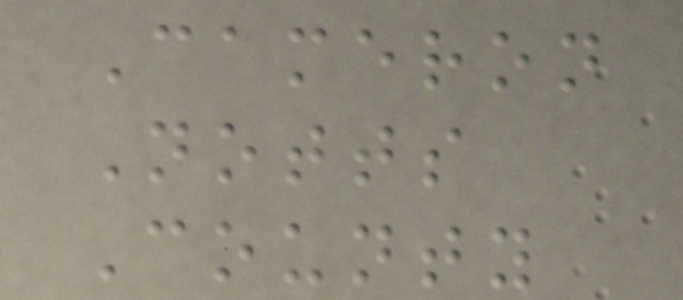Cameron
Notts
County
